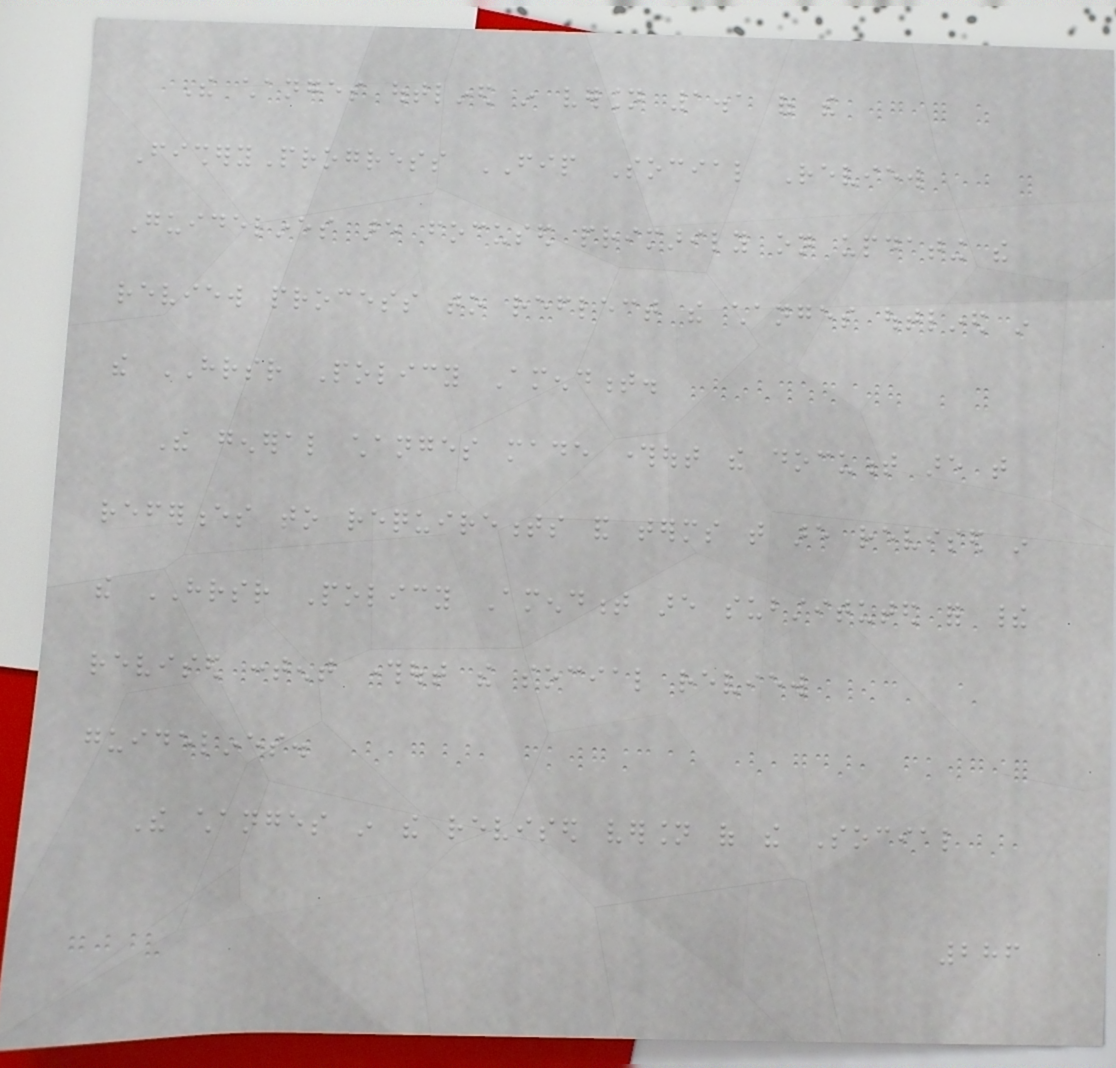The changes outlined in version 1.1 of the
FisheryProgress FIP Social Review
Guidelines are focused primarily on updating the
review process to reflect the changes outlined in
the HRSR Policy Amendment.
The general changes made throughout the document are that
references to requirements and terms that are revised in
the HRSR Policy Amendment are substituted for their
revised content throughout the social review
guidelines.
The changes in the revised version of the Social
286
